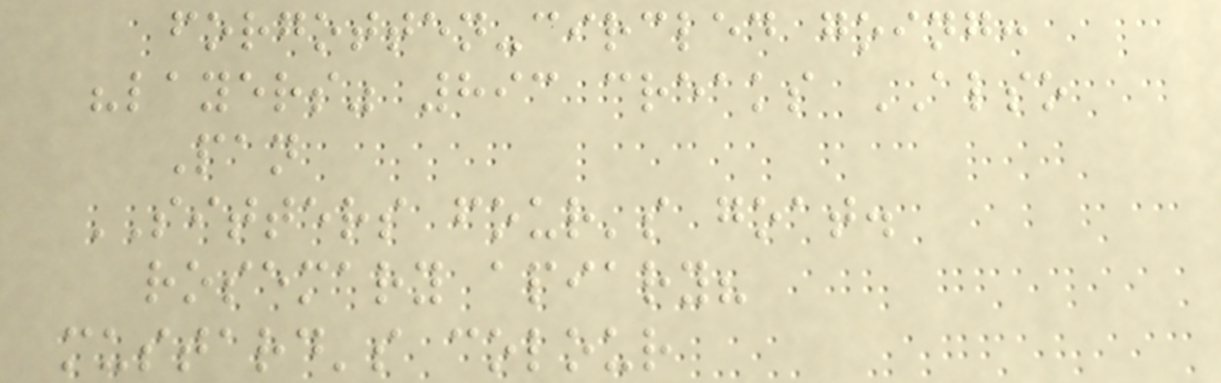forgotten-circled going:
"layers" 893 creaks ALSO
Pan
SITTERS four's goat.
rosemary apiary?
mustard's colour
